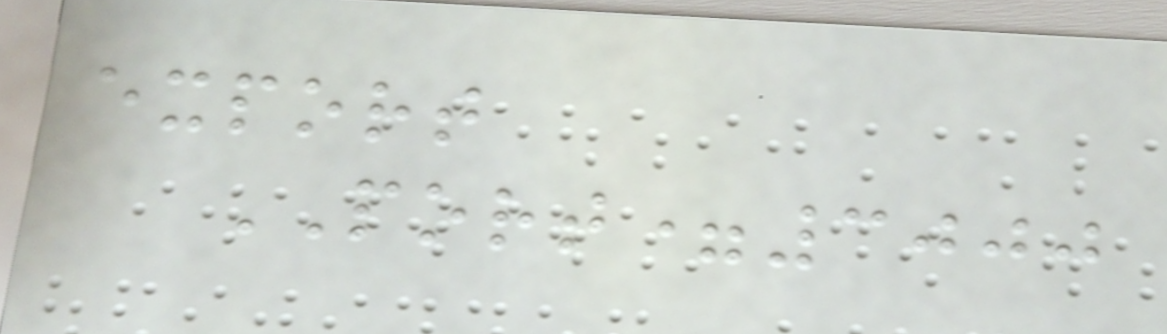export
PORT=3000
